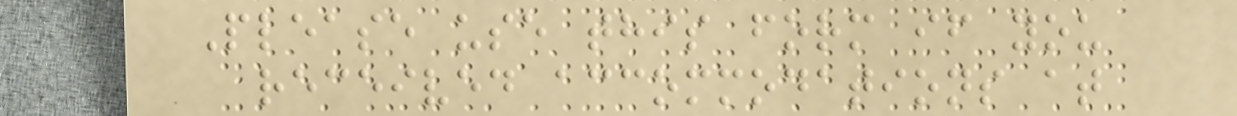Please use this form if you
received accommodations at
